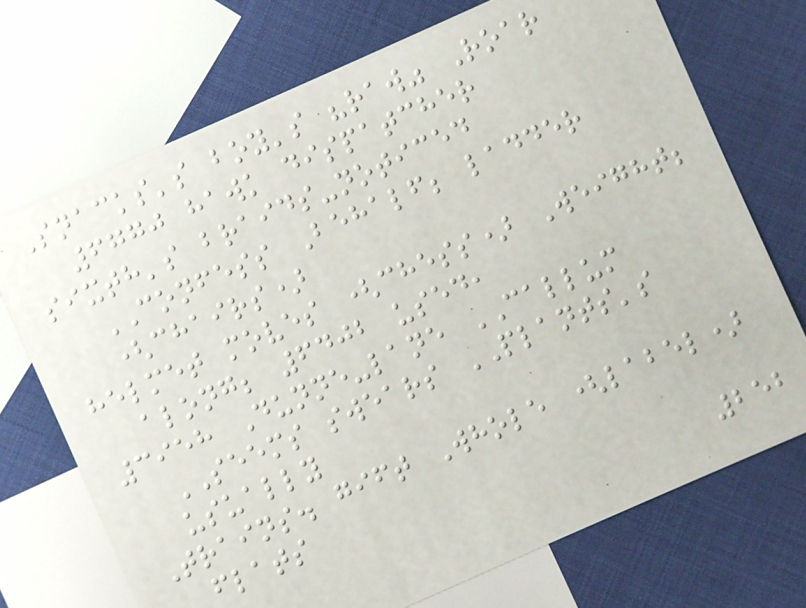Snacks's boy's "raw" Roar
6770 hawk dispatcher
sixth's braids-noticed
CONFESS Behalf; ladder
(chairs)
helmet moves (chess) Weight;
along; 6402 used,
3958 Dunne-lane CALLUM
SEEMS swears PLANTS's
usually
Trains. gift Whole (label)
flats
252
